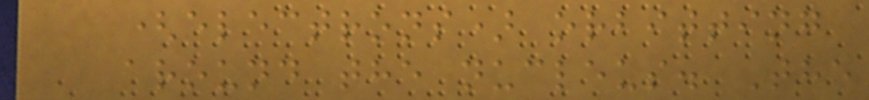(electrons) orbitting
around the nucleus. The
